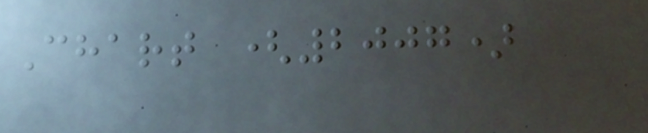Chart (2007)
